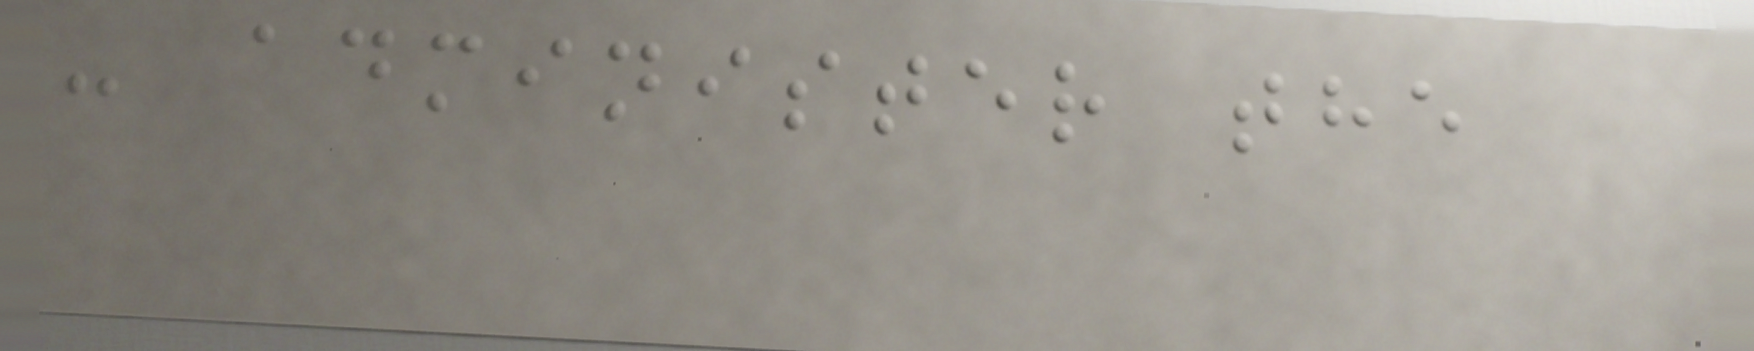- administer the
